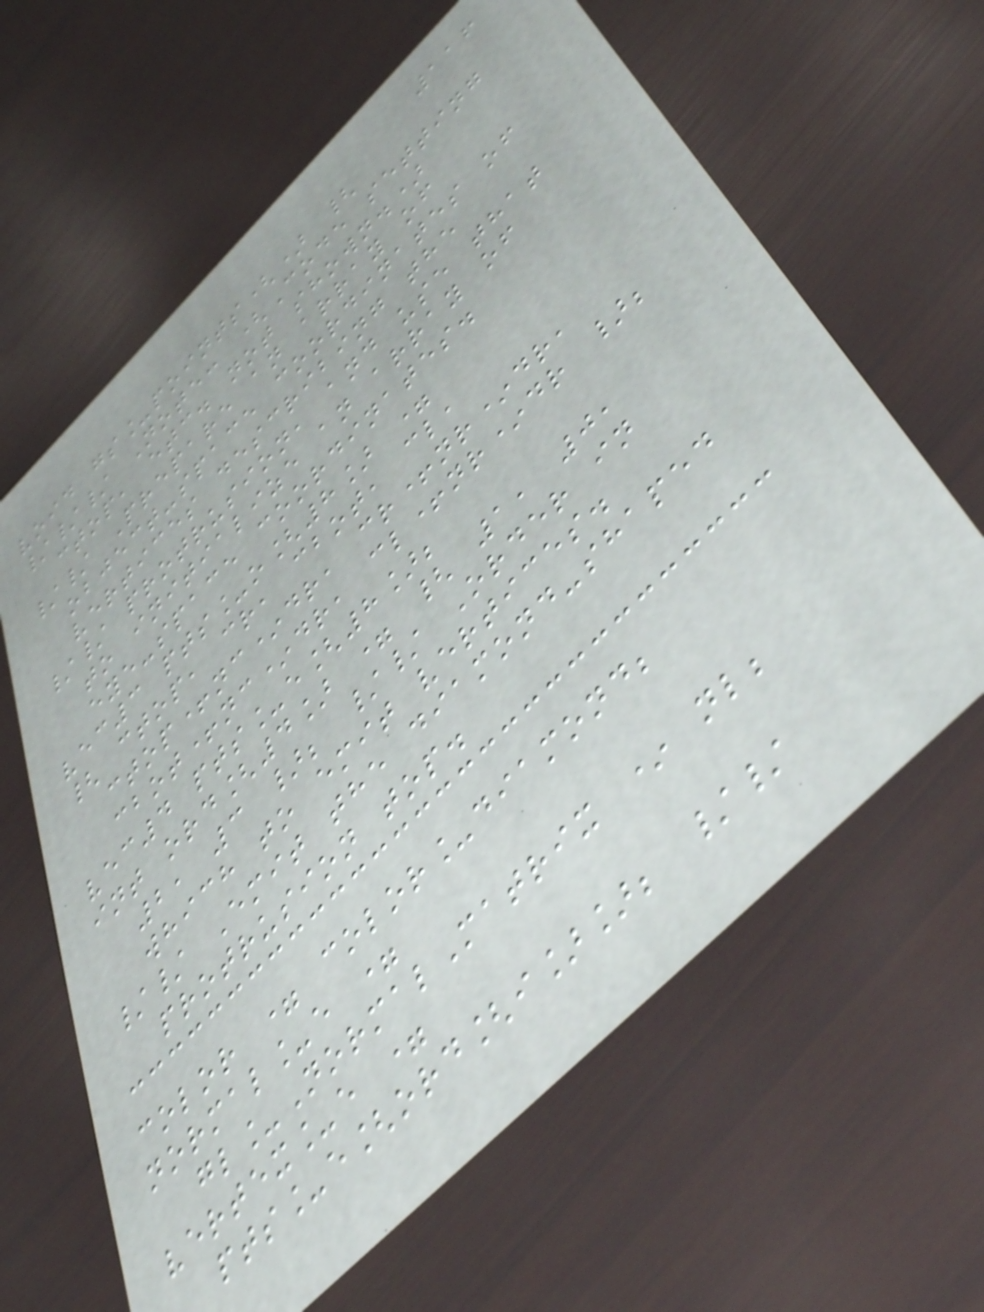116
void gs_points() {
/// Note: (Code setting
ctop, etc. not shown.)
// Prepare an array of
object-space coordinates of
vertices describing the
// protrusion, and use that
to initialize an array of
eye-space coordinates.
vec3 pts_o[8] =
{ ctop, cr, cbot, cl,
ctop+nc*dr, cr+nr*dr,
cbot+nc*dr, cl+nr*dr };
vec4 pts_e[8];
int ord[4] = { 1, 0,
2, 3 }; // Order in
which to emit vertices.
// Emit the diamond-shaped
protrusion top.
color = color_diamond;
normal_e =
gl_NormalMatrix * nl;
vertex_e =
pts_e[ord[i]]; //
